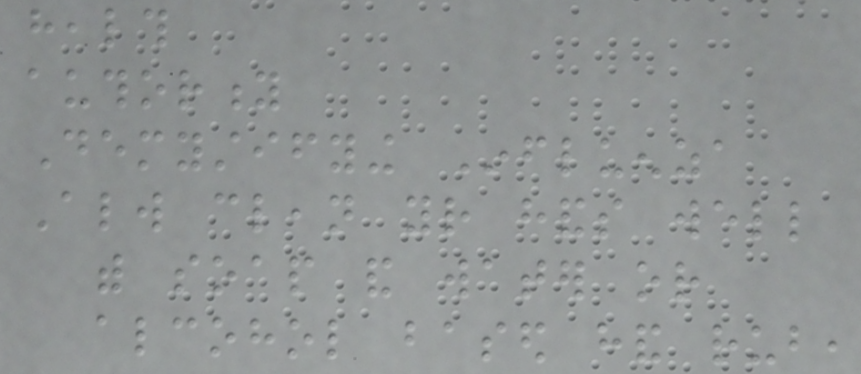health
authority
Demystifying Influenza
Always clean your hands well
with soap and water or
alcohol based hand rub,
